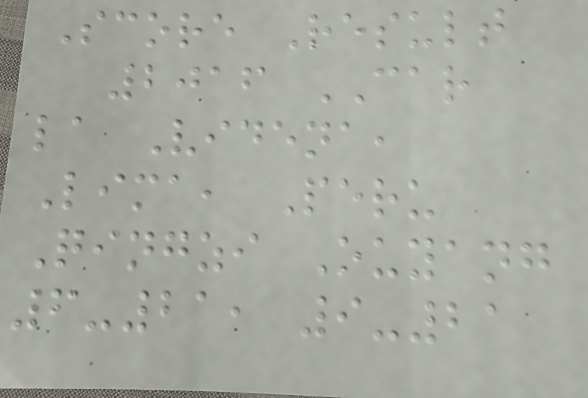Score Result
2016 CAR
la Videna,
Lima, Peru
Qingzi Ouyang
6-21, 9-21
